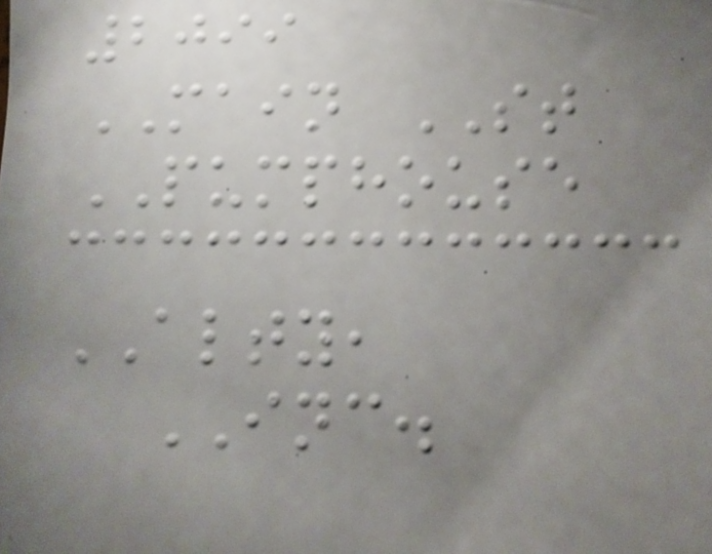2099
MAIN ST
PUMPHOUSE
ALTY,
INC.
